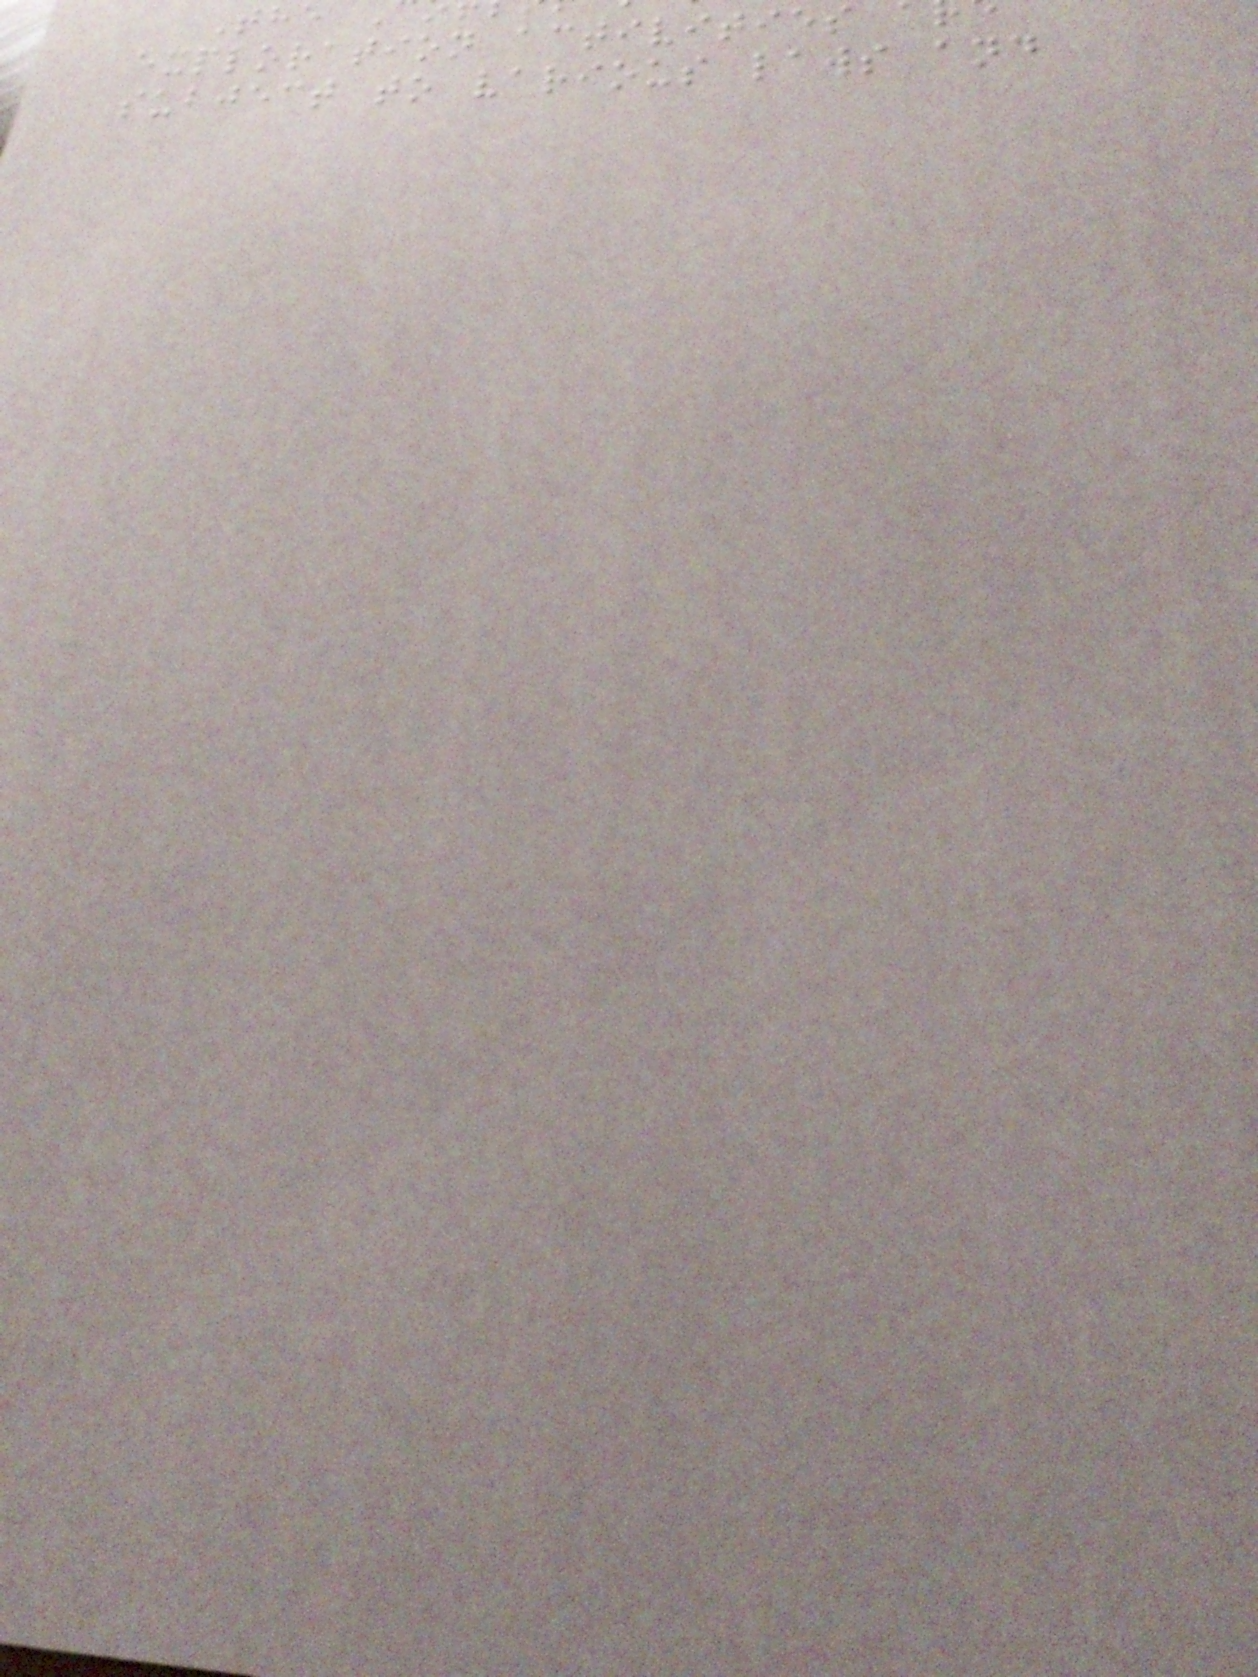exploration activities
subject to various laws and
